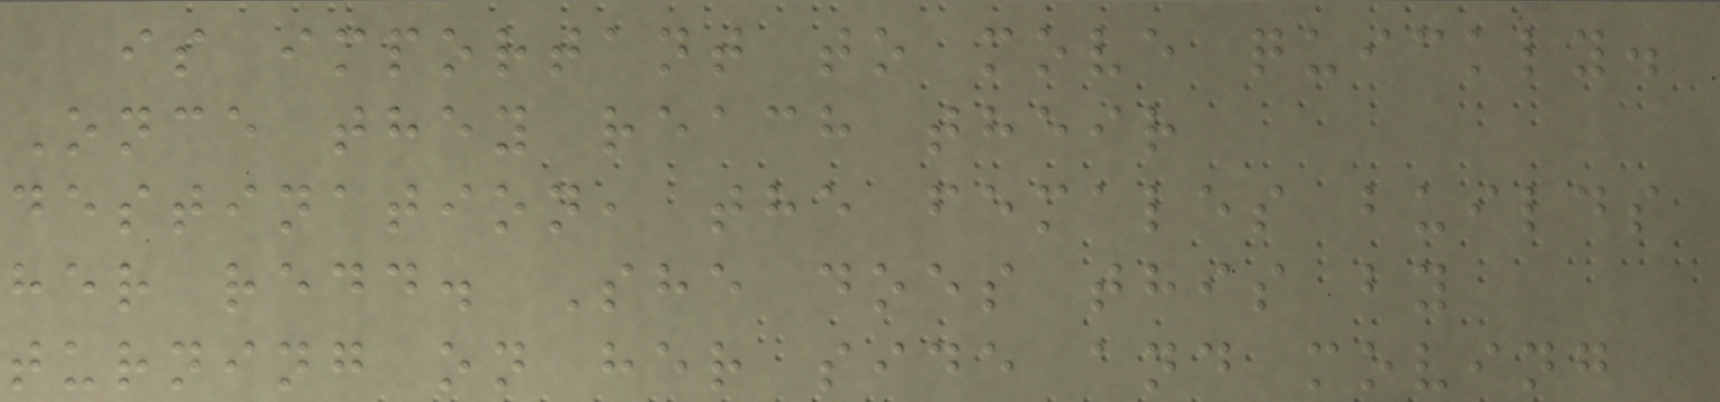is important to move quickly.
Once they reach their
destination, the females builds
her redd. She does this by
turning on her side and moving
